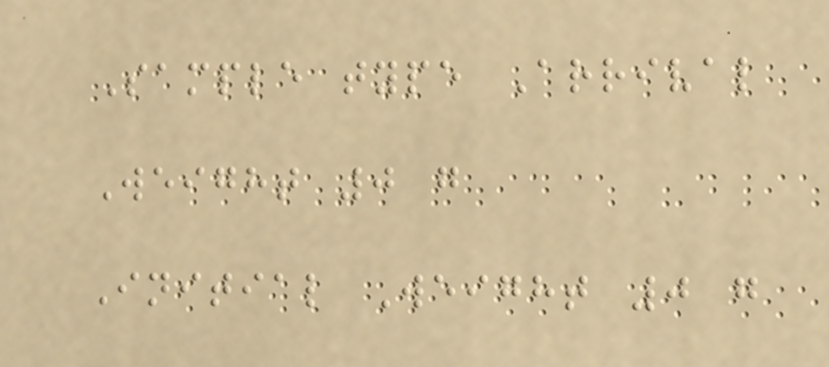Sample type Arrival
Weight 0 g
Initial Weight 0 g
